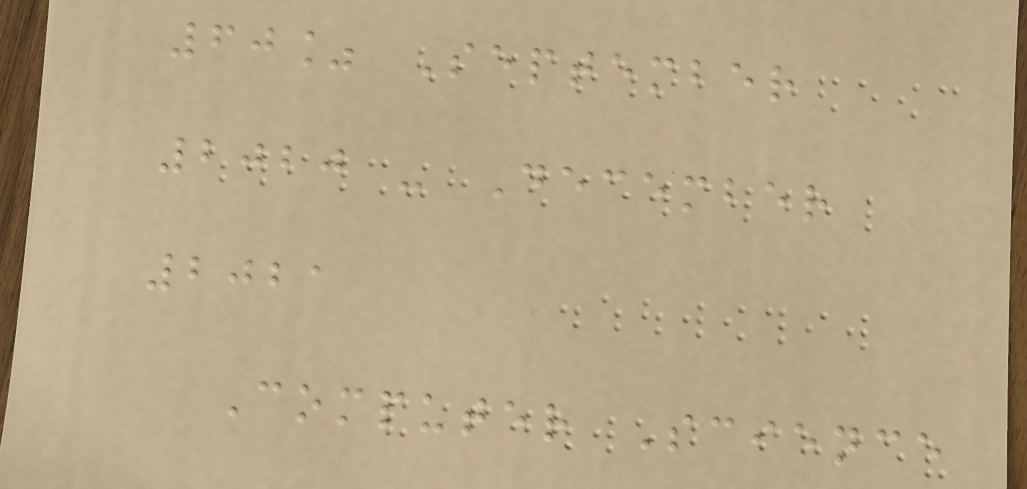60% September
2020 - December
2021
Computer Science
